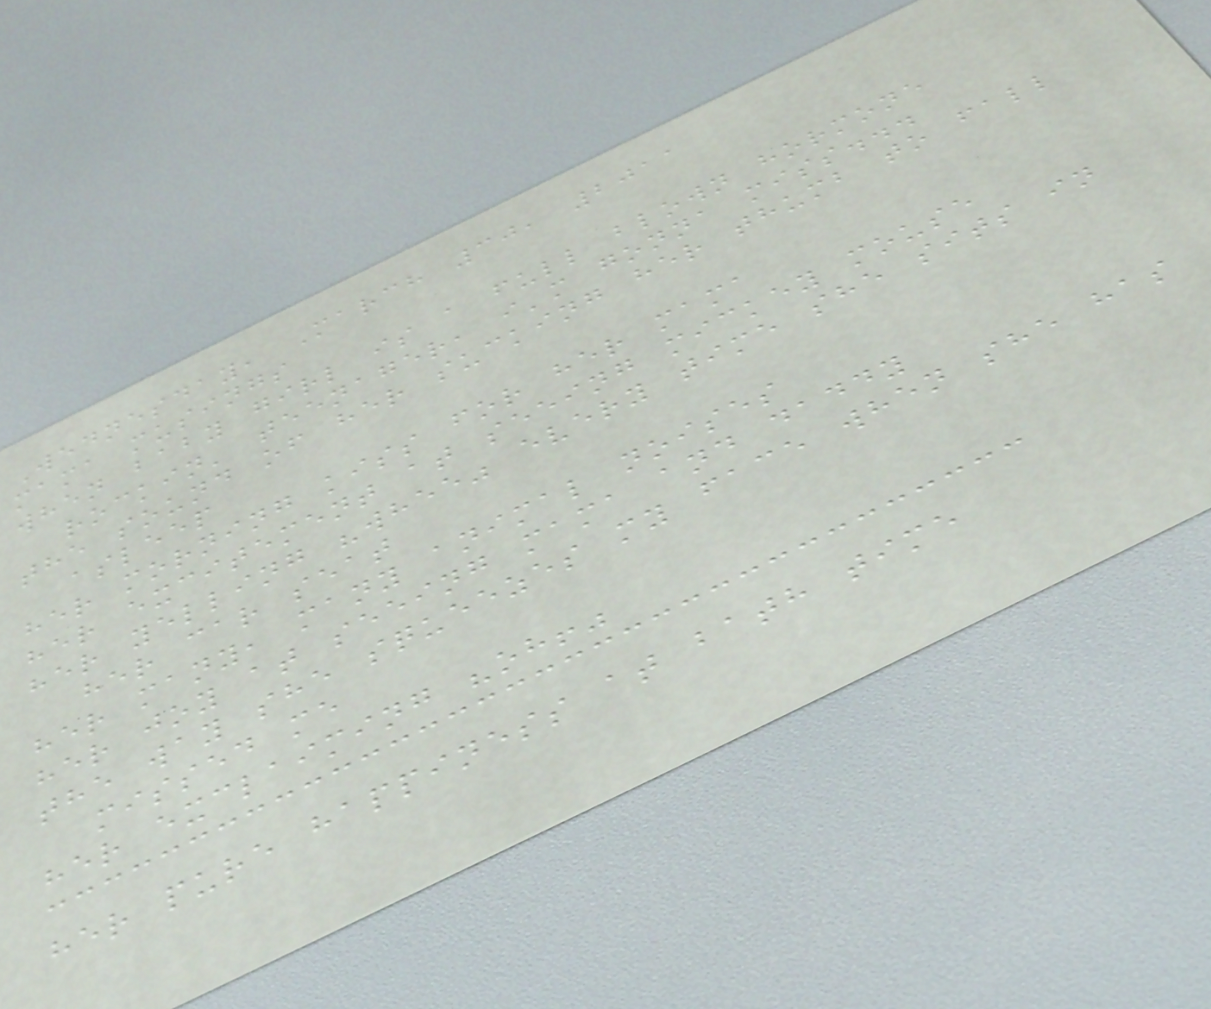Wednesday, March 30, 2011
mama musings
when baby girl is a full blown hormone
rockin' teenager, i'm gonna miss...
the sound of her sucking her thumb to fall
asleep
her morning kiss for her mama
her excitement at seeing mickey mouse
her yelling "whee" every time she sits in
her car seat
her many, many animal noises
her joy at seeing mama and daddy
the way she squeezes my face when she has
missed me
her exclaiming "oh!"
her pure happiness at bath time
